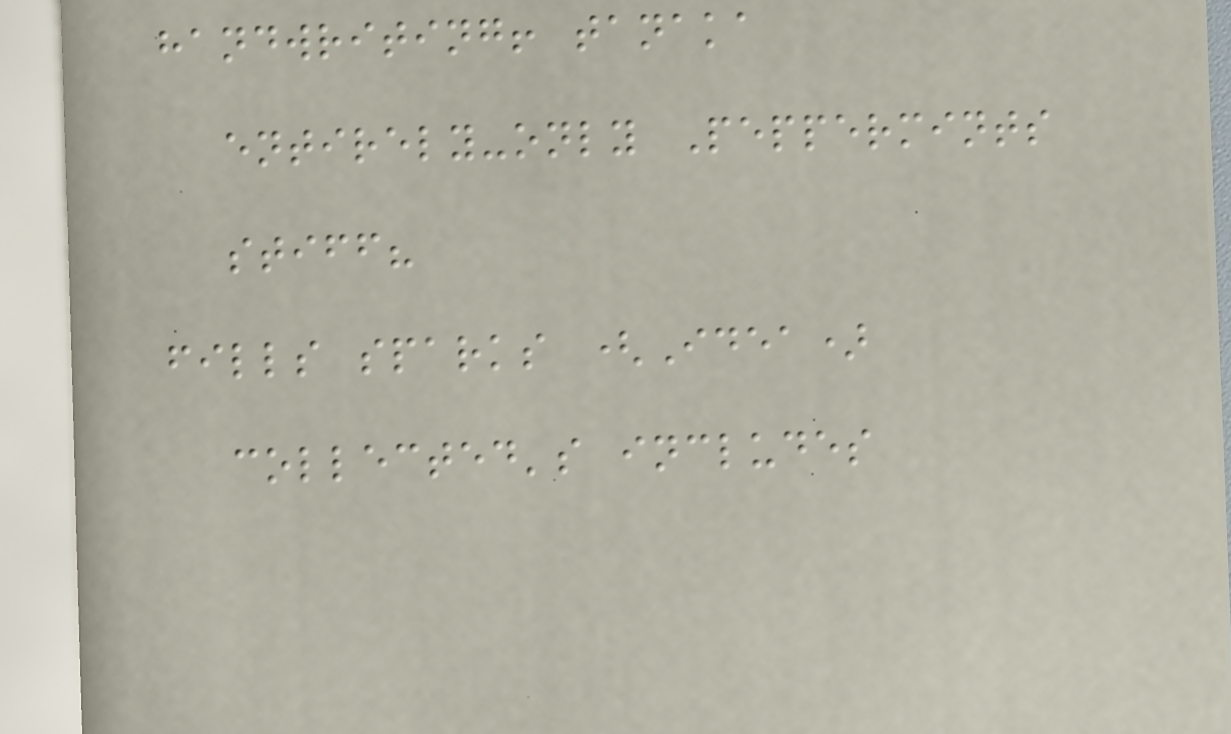handwriting! tanaka
entirely-only Peppermints
stiff?
fills sparks (Idea)
collected's includes
